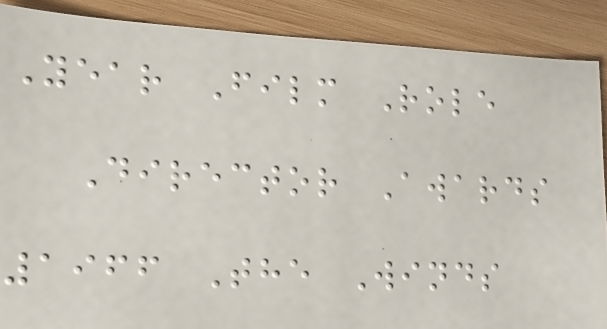Year Film Role
Director Awards
1966 The Winds
